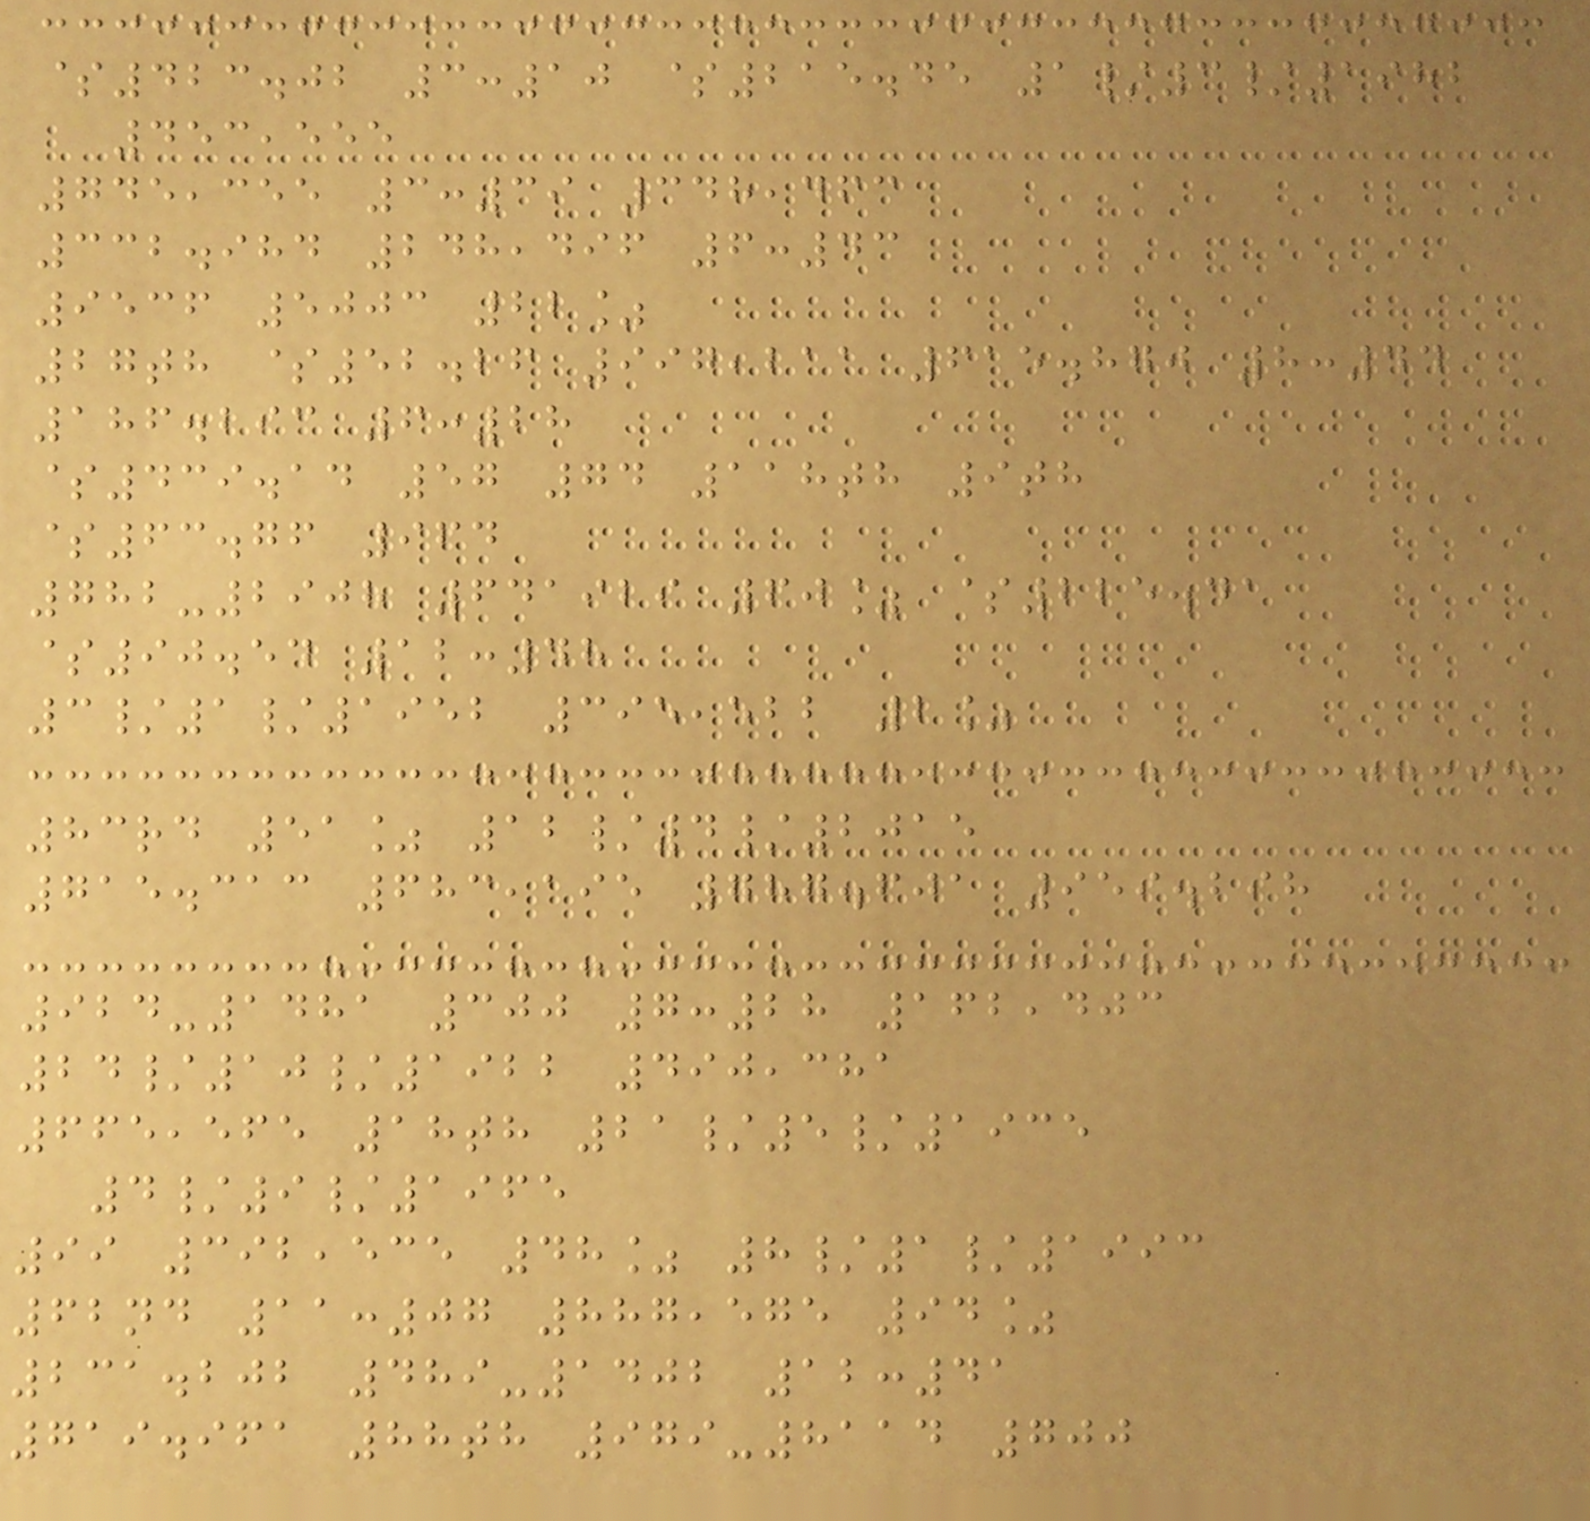$423.02 3:10 $215.45 1/3/1982
453,555
745,355 3:39 348,463
332.984 248,496 6:43
9536 5003 22%
27th $52.26 997,211 615.870 8:44
186.293 6:28
$439.14 57 74 118th 9th
$63.76 964
782-2908 641929 60% $225.41
$90.54 12:48
3/1/1952 395,522 2%
83rd 51% 12/4/2015
715.313 683,195 787.601 959.298
924-1481 300 7:28 162,403
24/10/1922 490,381
665,565 18th 21/5/1935
4/9/1965
99 392,535 48% 8/1/1993
62nd 11:07 887,575 94%
231.202 489-1402 12:41
719.961 88th 979-8114 700
